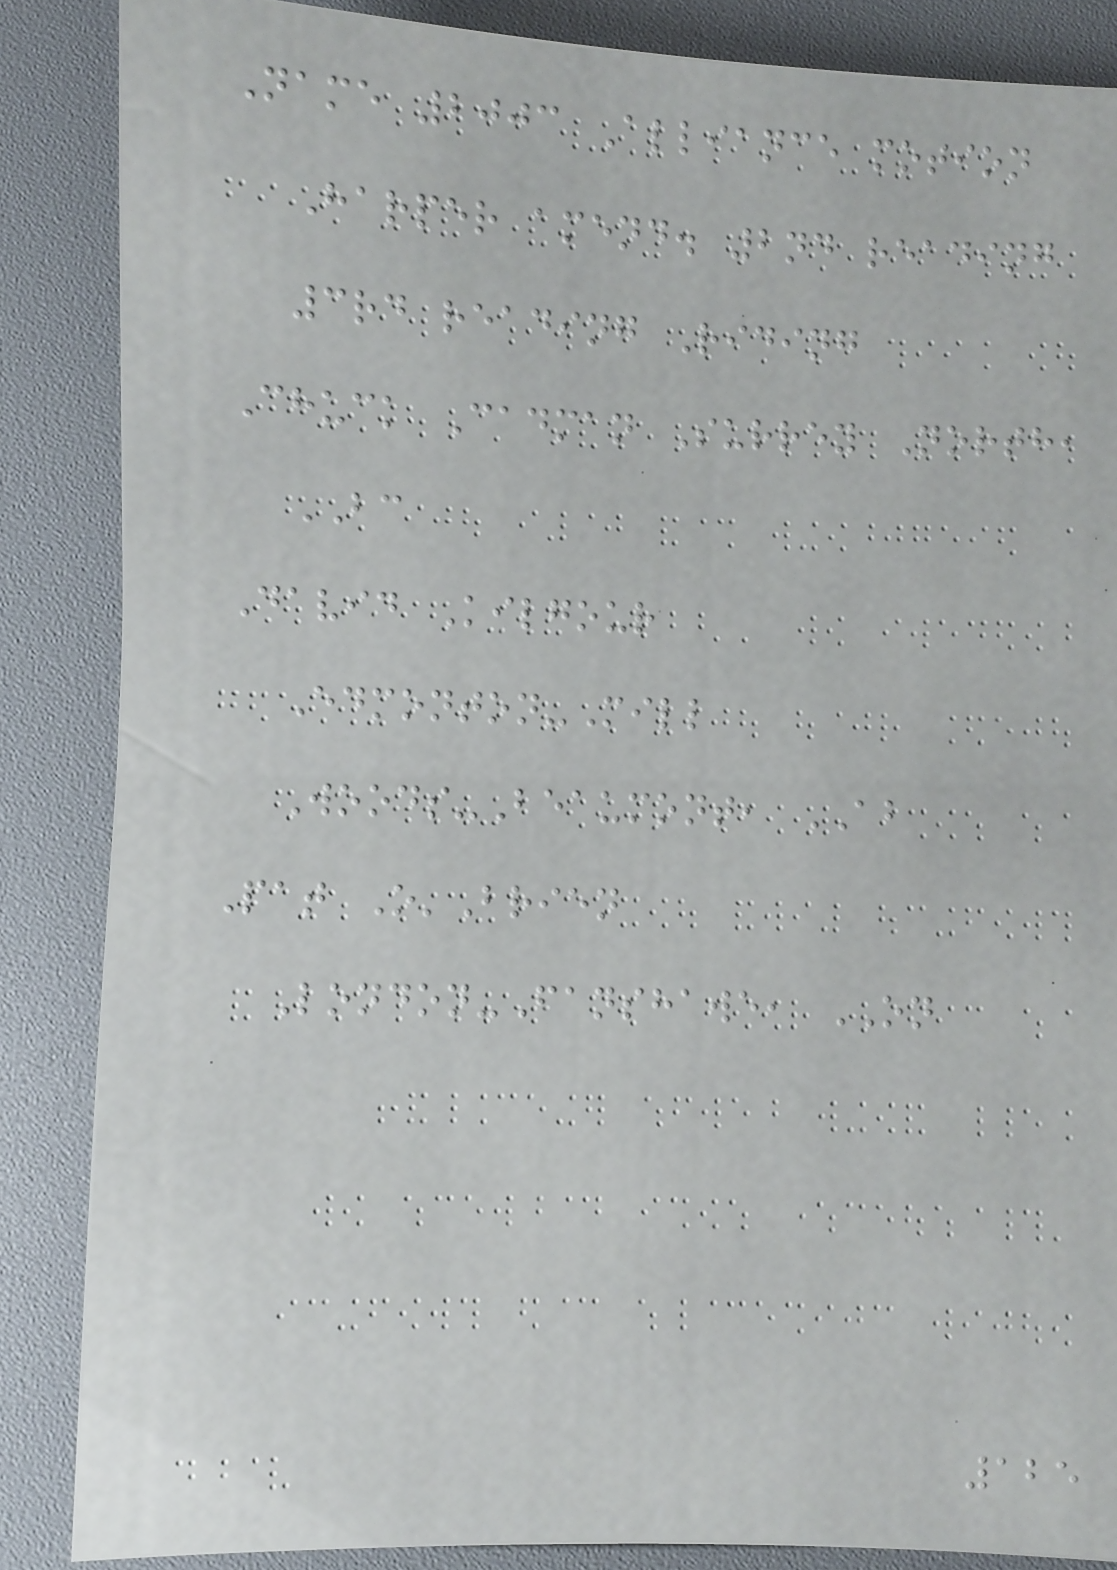Name 2003 Alliance motion
Harper amend. 2nd reading
3rd reading Riding
Chuck Cadman Surrey North,
BC
David Kilgour
Edmonton-Mill
Woods-Beaumont, AB
Pat O'Brien
London-Fanshawe, ON
125
